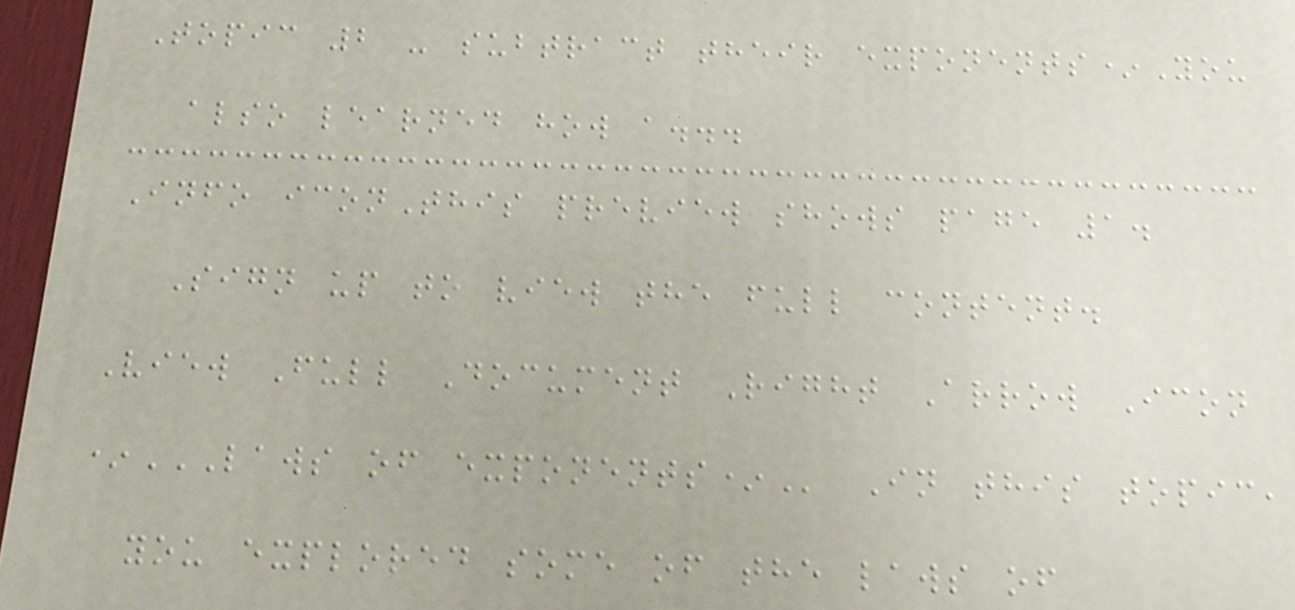Topic 2 - subtract their exponents*You
also learned how a...
Info iconThis preview shows page 1.
Sign up to view the full content.
View Full Document Right Arrow Icon
*LAWS OF EXPONENTS* In this topic,
you explored some of the laws of
